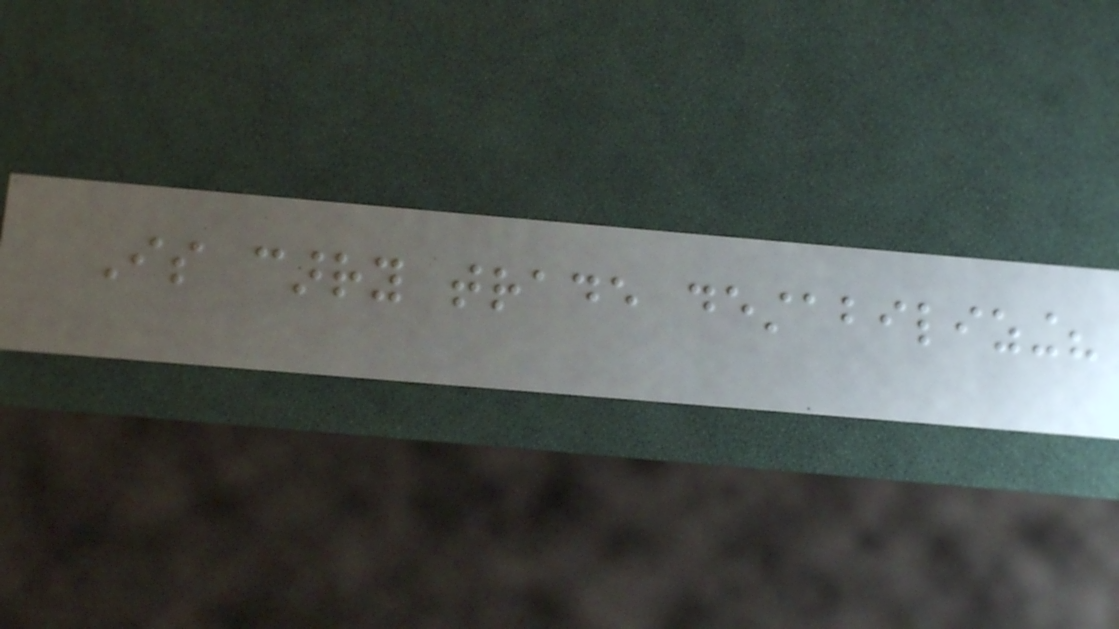Is carry trade destabilizing?
